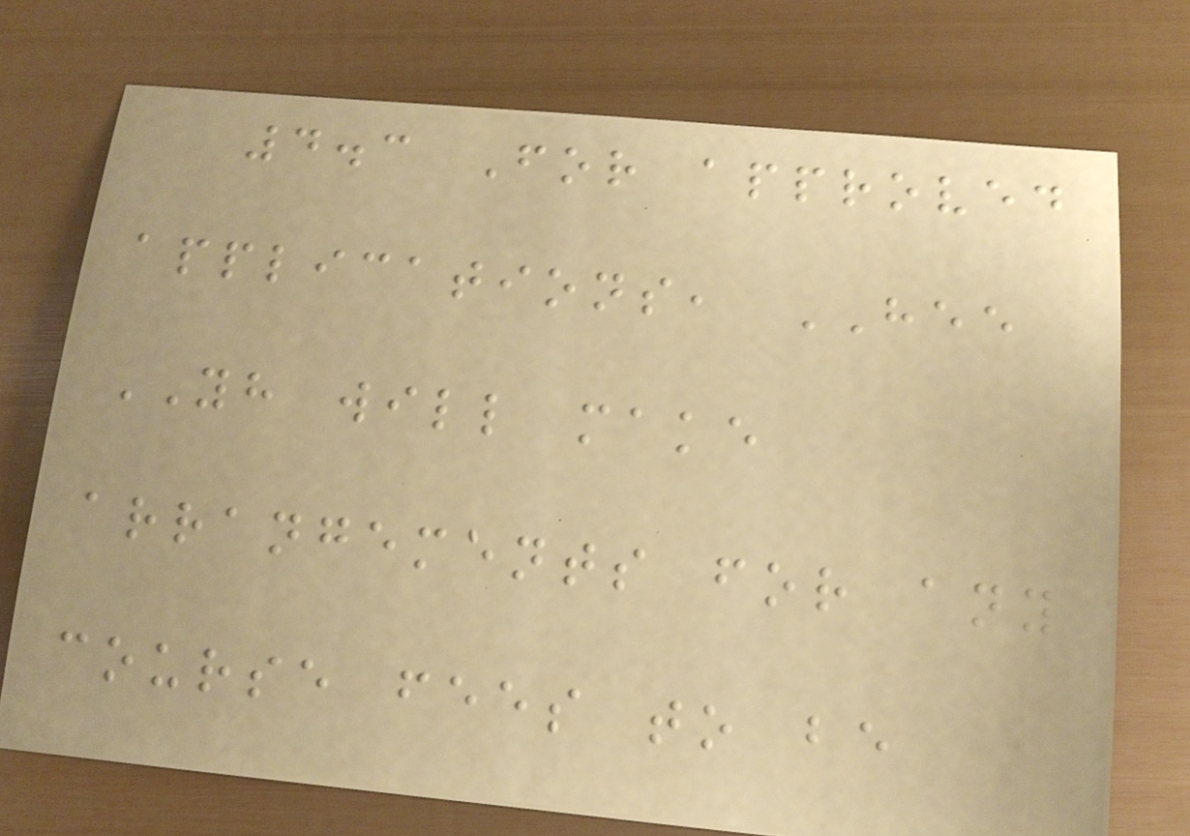4.3 For approved
applications, HEE
YH will make
arrangements for any
course fees to be
